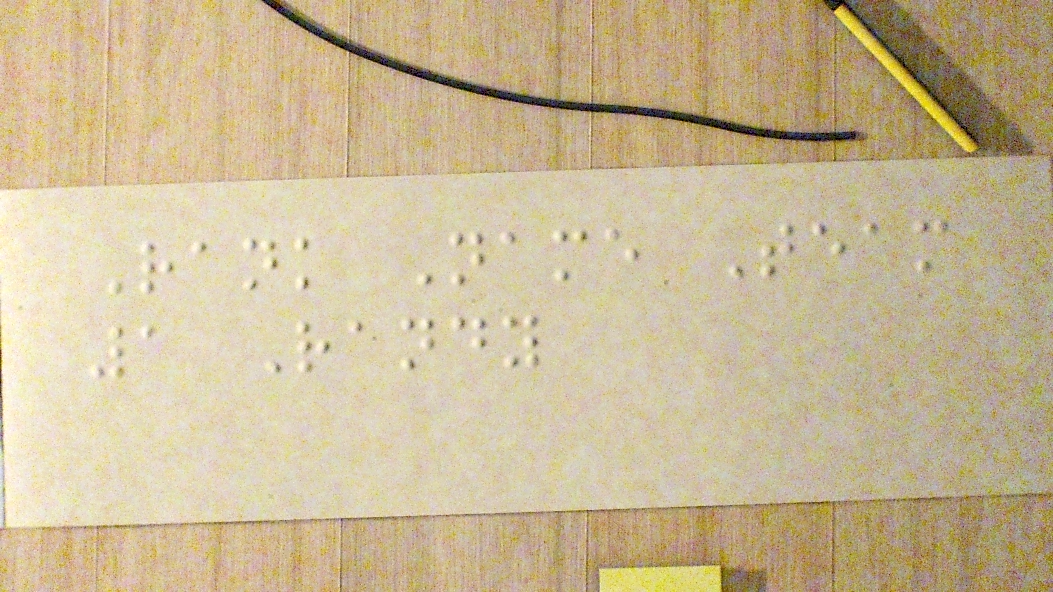Rank Name Team
1 Randy
